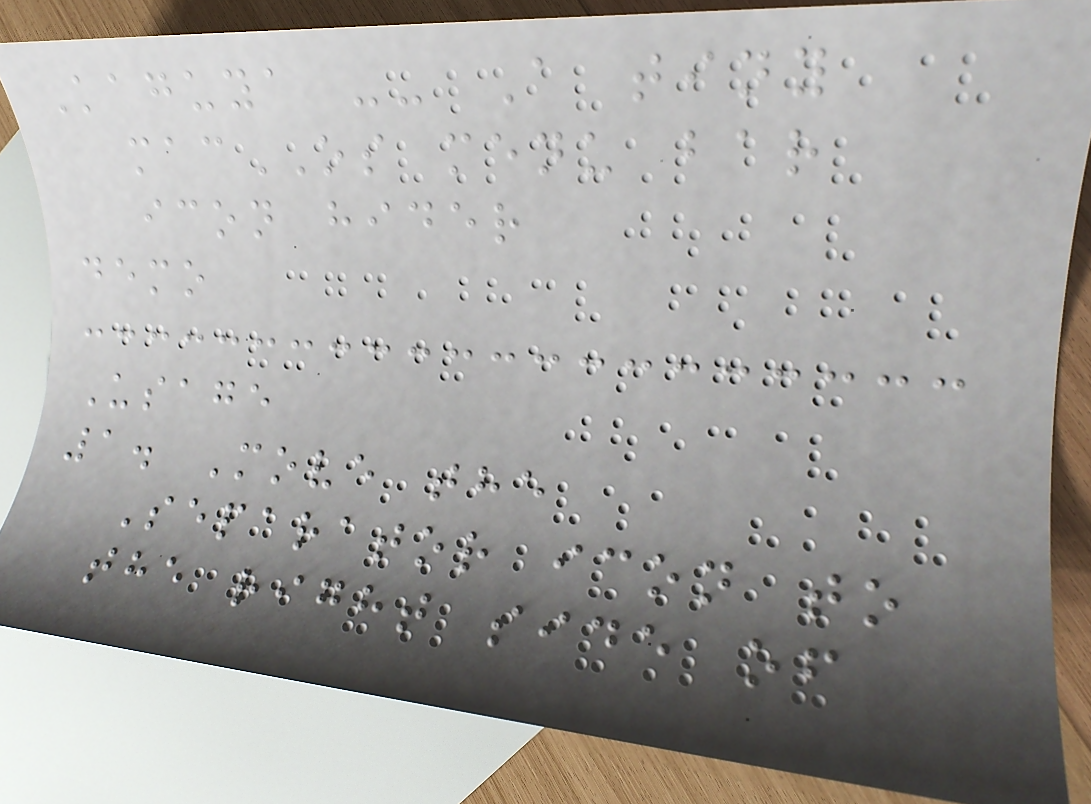Kaguya -- A tiny
macOS menu bar
icon hider
demo
Usage
1. Move the
Separator icon to
the right side of
